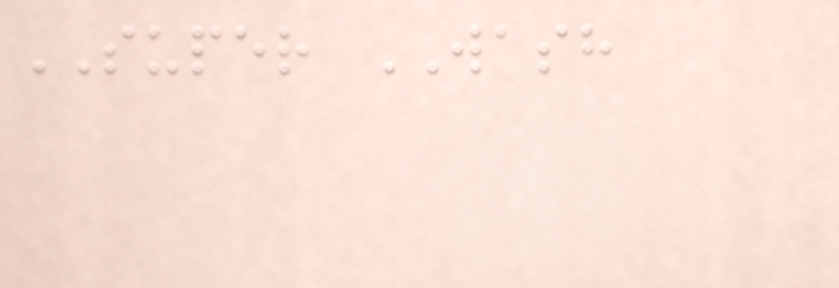SUPER WASH
